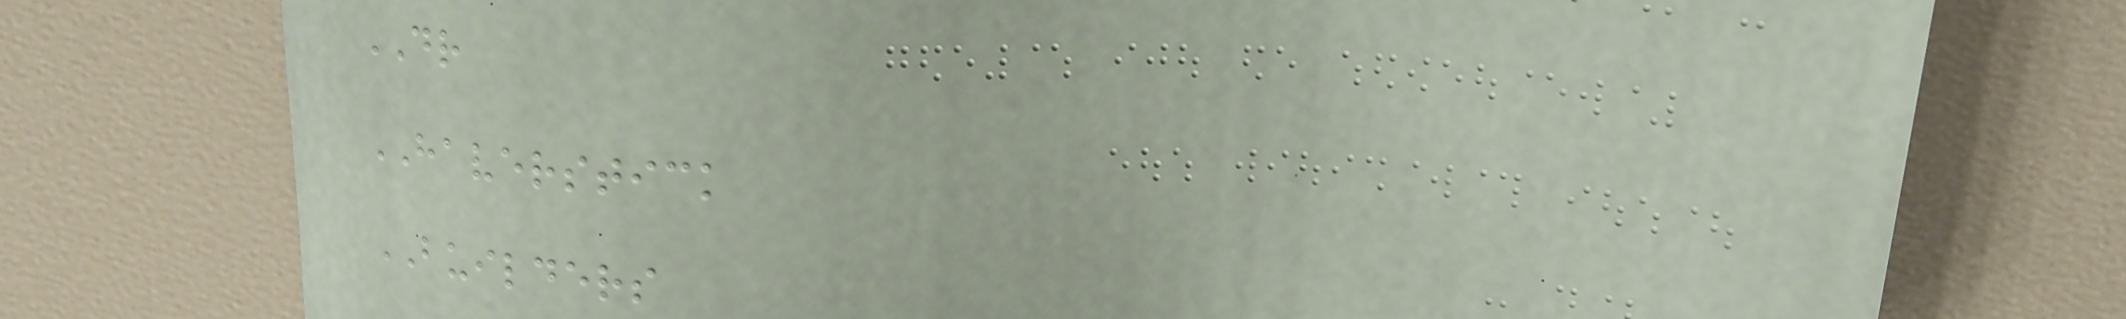DR
HAVERSTICK
BUILDERS
